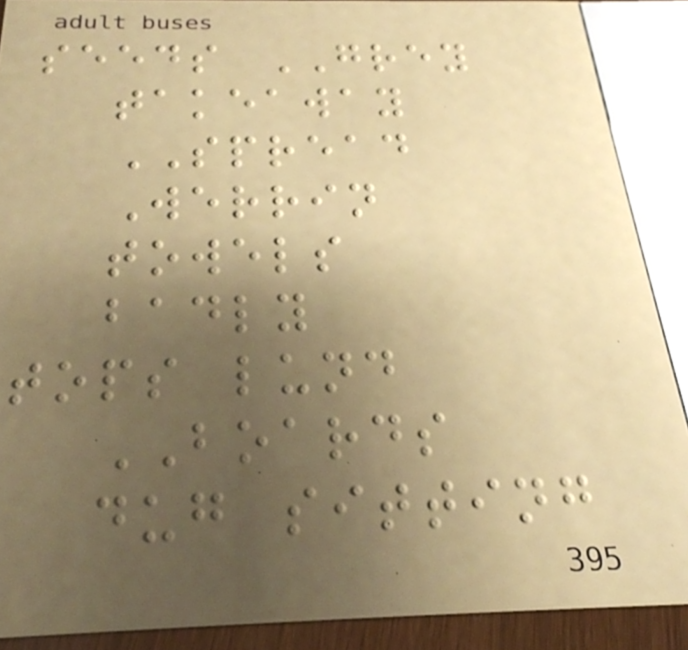seeds GREY
takeaway
SPREAD
Werrin
towels
badly
tops lund
BOARDS
dug sitting
